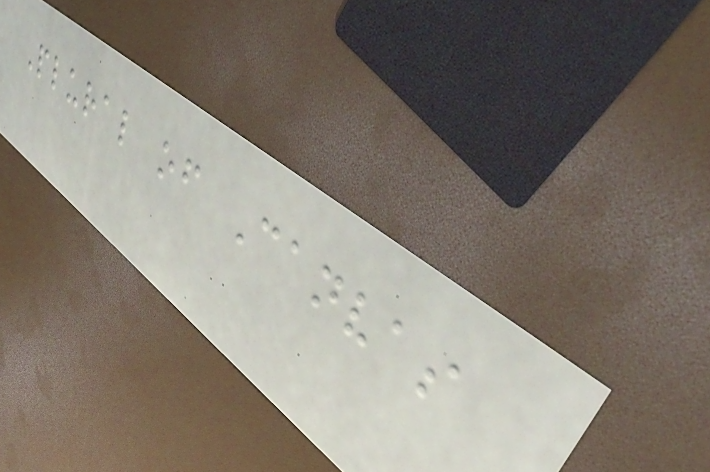Plural of Canvas
